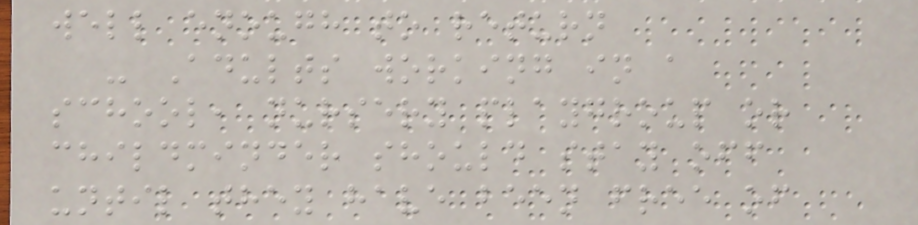well enough to return
- Adults working in a
school, nursery playgroup or
childminder should stay off
until they have been free of
